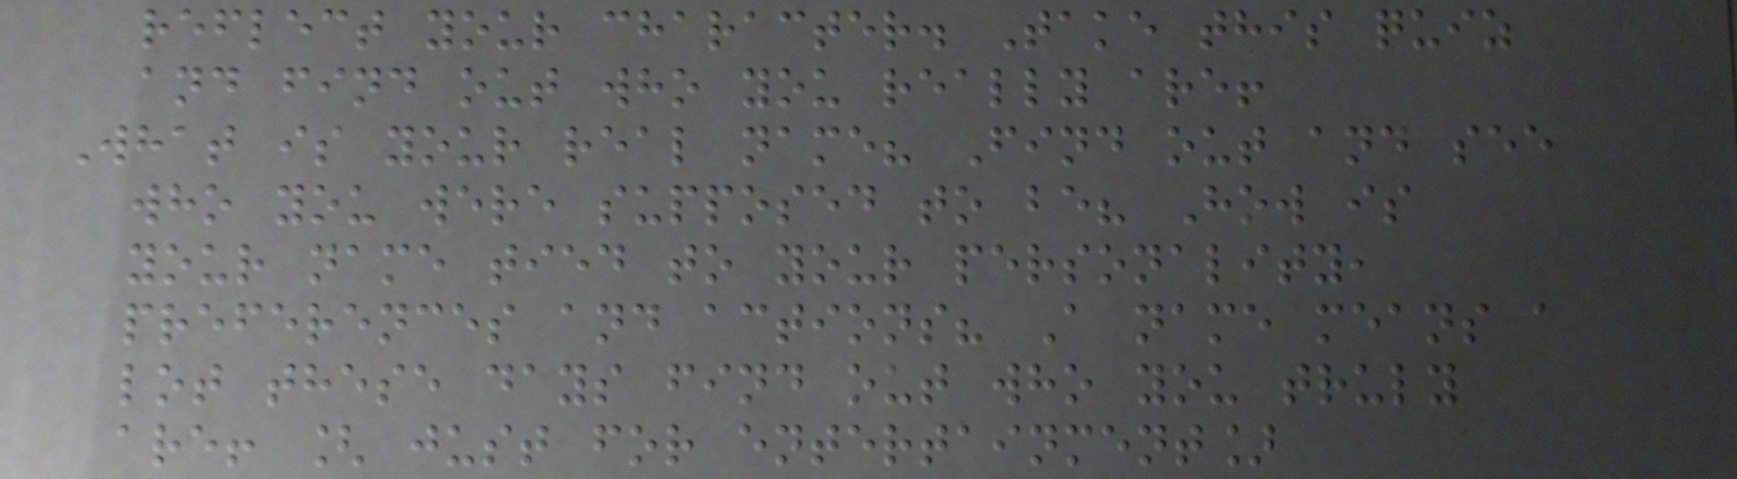reflect your character. Take this quiz
and find out who you really are!
What is your real name? Find out and see
who you were supposed to be? How is
your name tied to your personality,
preferences and actions? A name means a
lot these days find out who you truly
are! [ just for entertainment]
